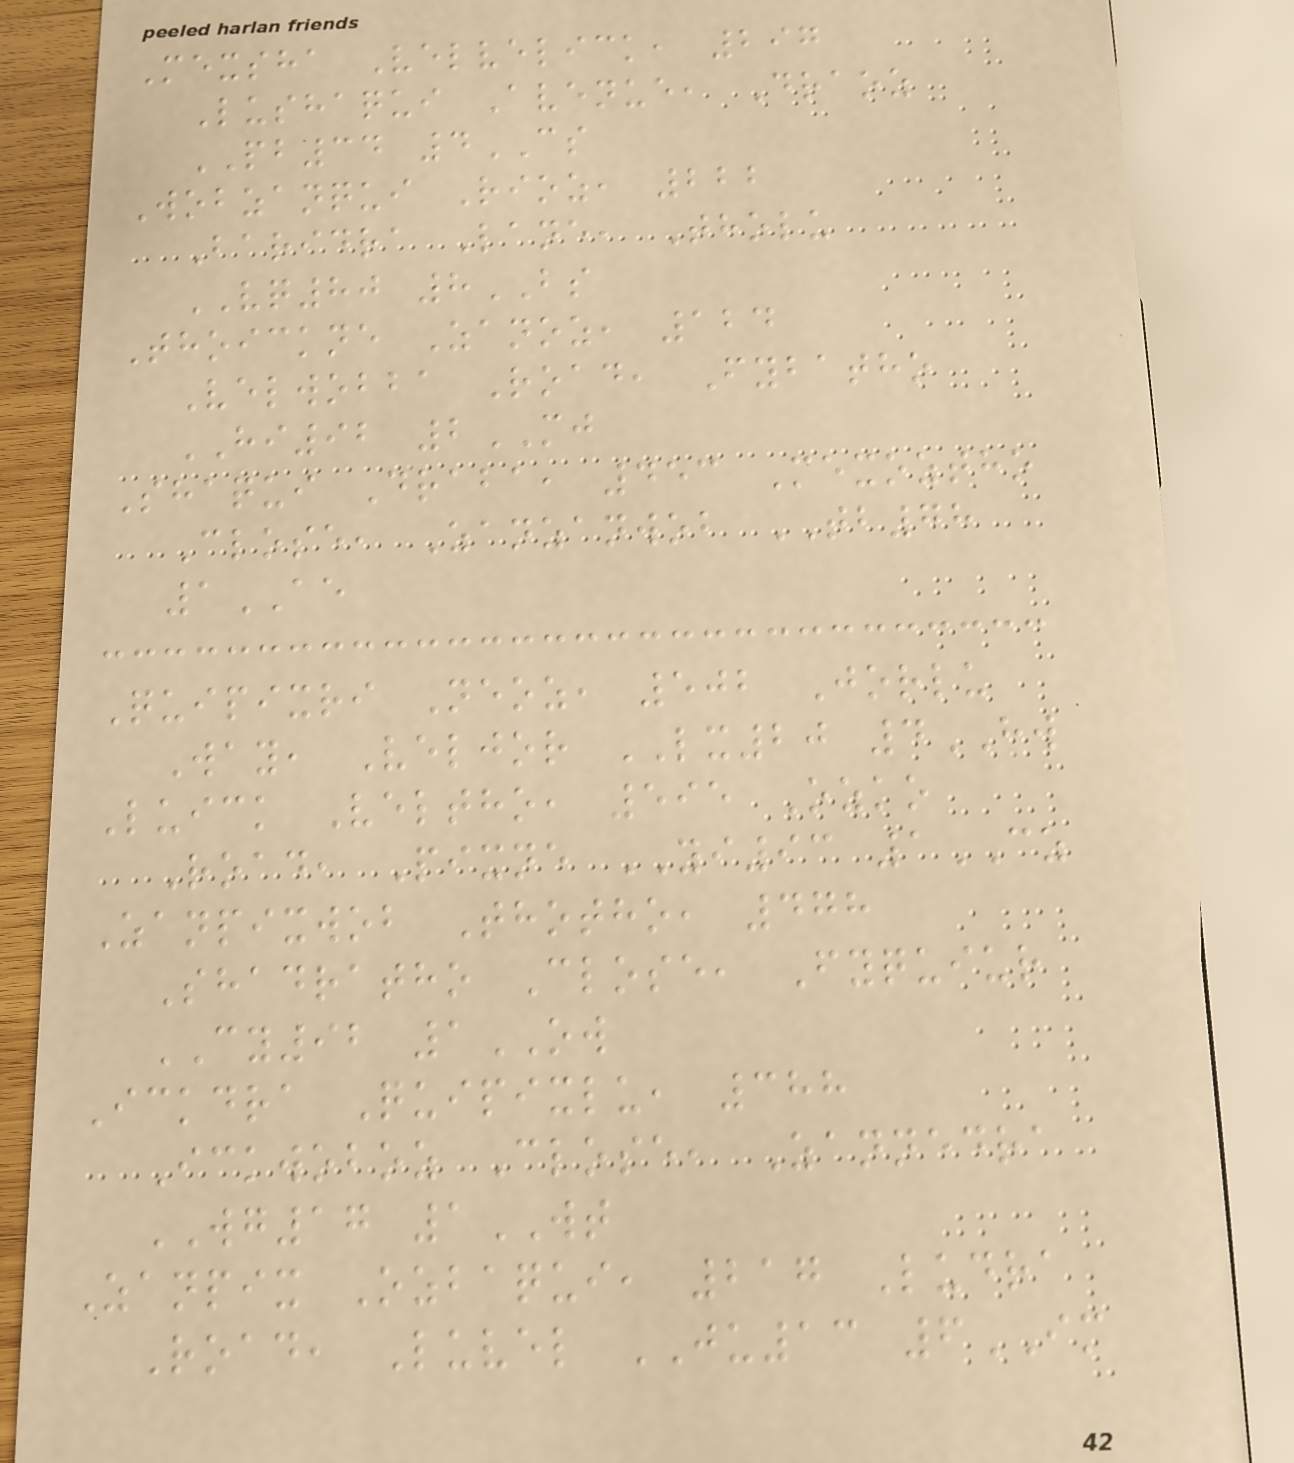Mexsha Velvelick, 297
Lushaqui Avenue, Draoz
PB34 4CS
Wobzanqui Rioz, 222
Baridra Lane, Tholu
VQ80 8BS
Thoickne Zanoz, 124
Velwobba Road, Fybatho
HI92 2MJ
Shaqui Draba, 453 Mexoztho
Close, Zanzanwob TB78
1AE
Quipixri Neoz, 502 Jorlu
Way, Veljor LX20 4HW
Luick Veltho, 595 Ozko
Road, Pixne YI93 1CZ
Zanpixwob Thotho, 478
Shadratho Close, Fyquiur
CY92 1OW
Ickdra Quipixlu, 388
Ickwoboz Close, Zannedra
WG17 1WT
Zanpix Ozbaqui, 217 Ludra
Road, Luvel JU13 6IM
